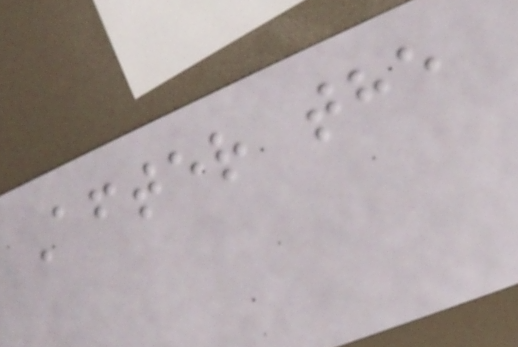After the
